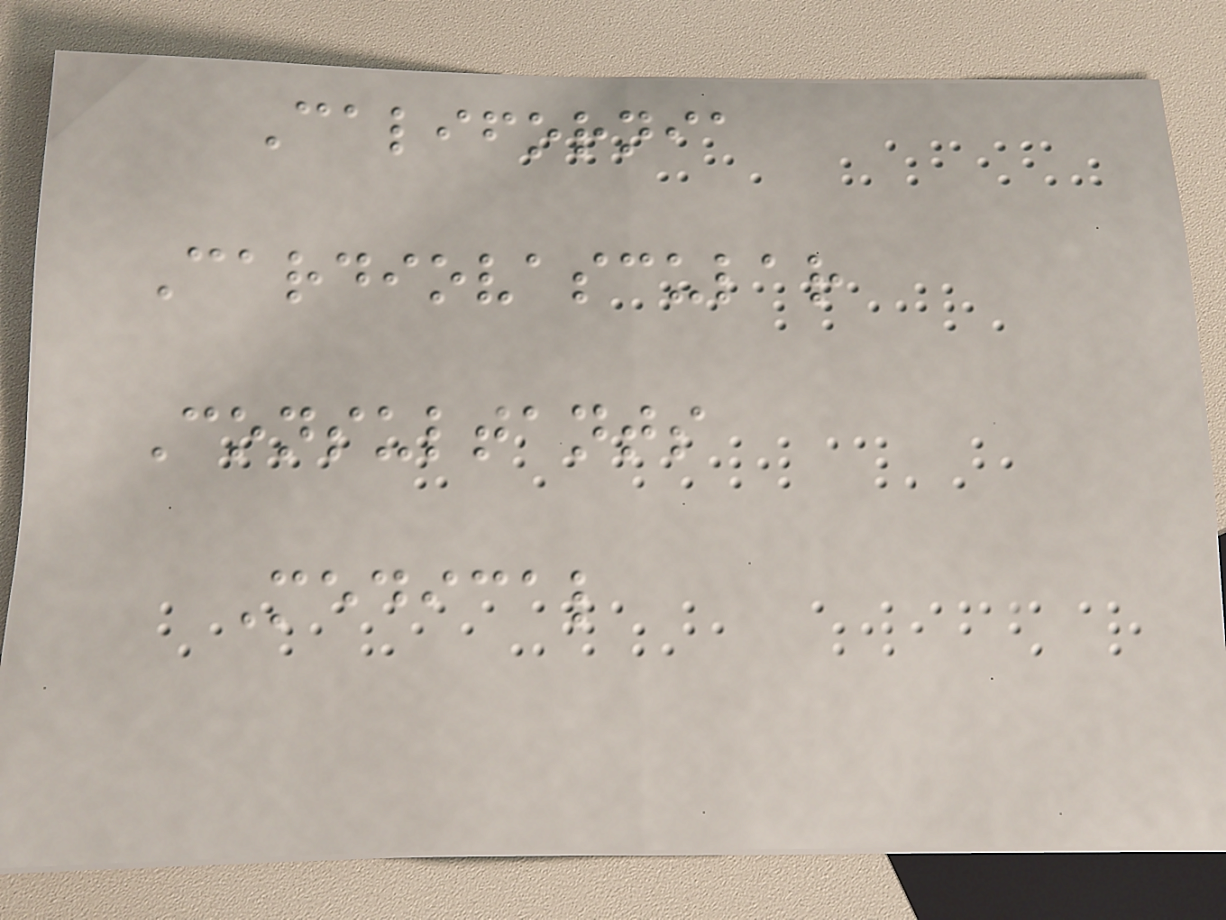California
Cardiovascular
Consultants
Medical
